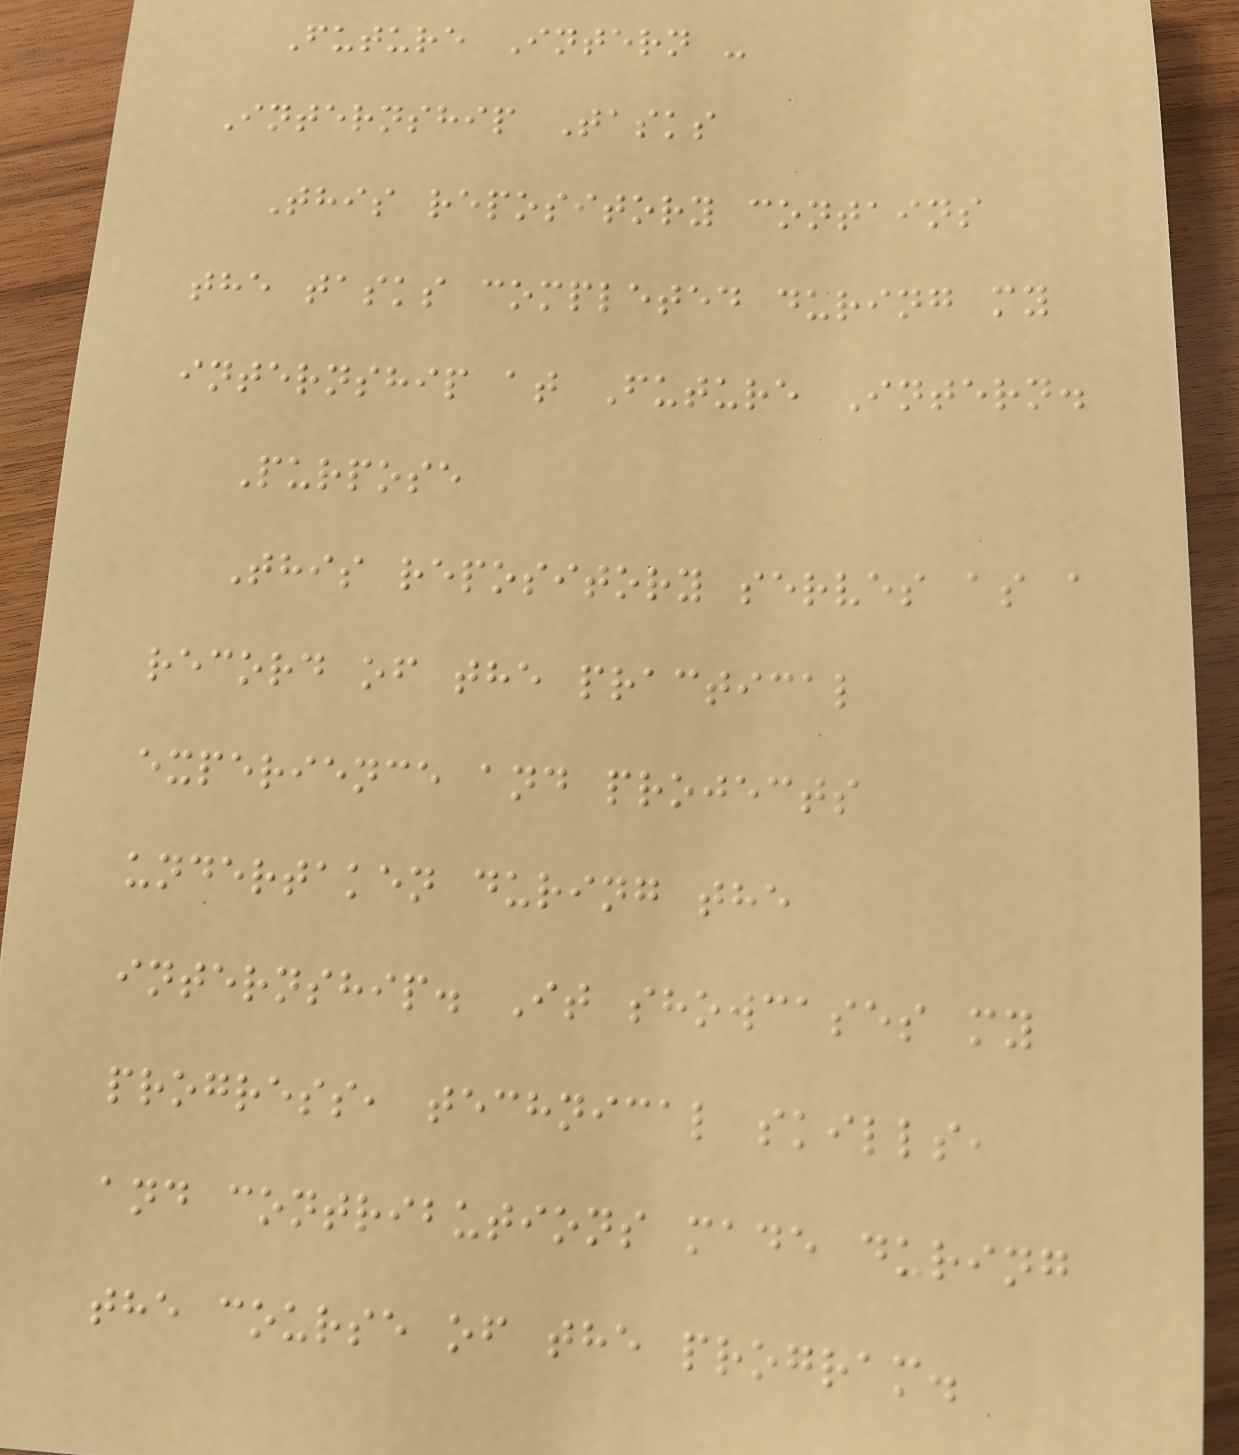Future Intern -
Internship Tasks
This repository contains
the tasks completed during my
internship at Future Intern.
Purpose
This repository serves as a
record of the practical
experience and projects
undertaken during the
internship. It showcases my
progress, technical skills,
and contributions made during
the course of the program.
